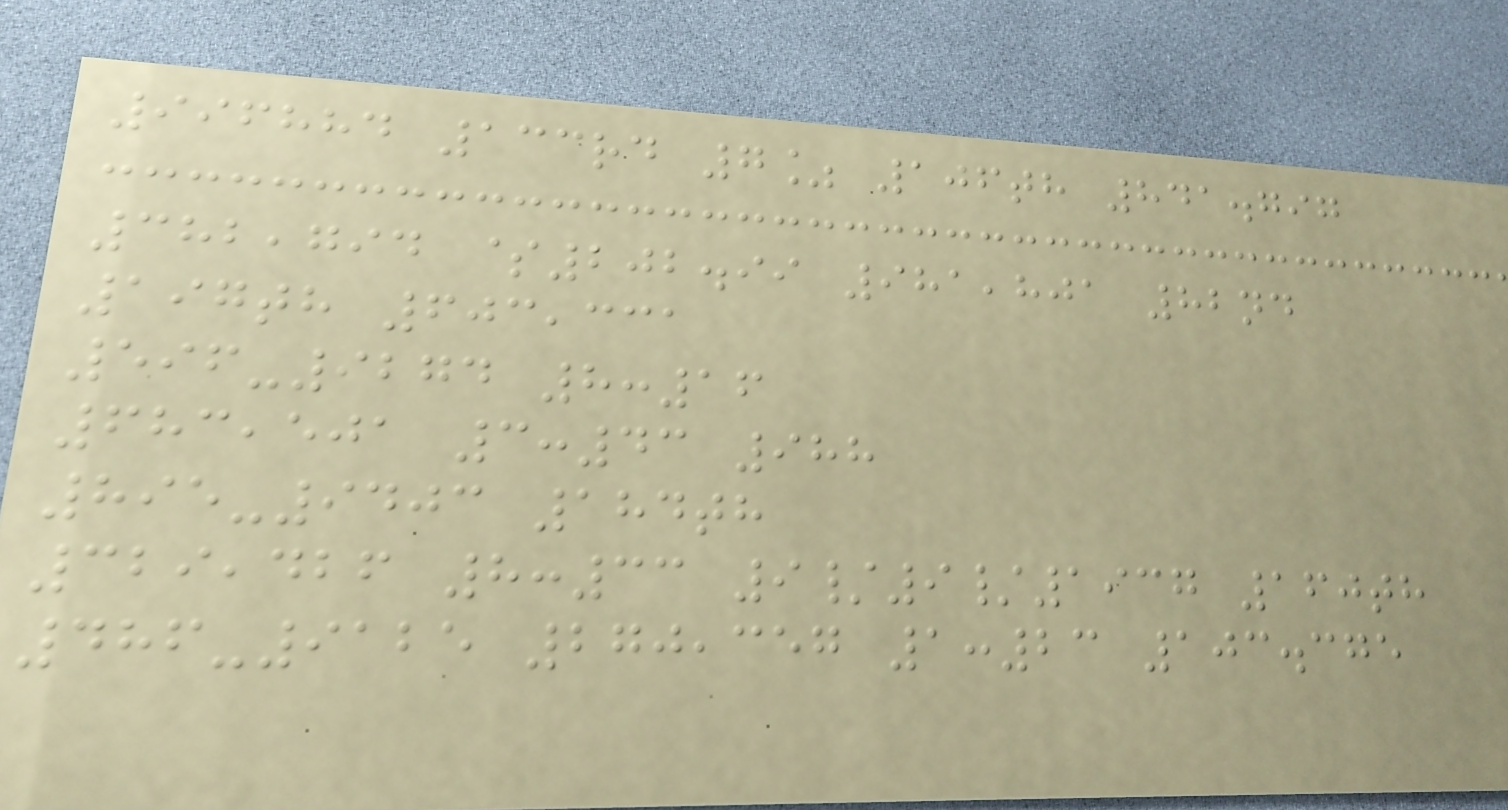996884 133rd 7% 106th 841.797
382,794 $202.99 981,801 82nd
197th 603,331
596-9274 8:16
683,501 3:43 988
895-9403 184th
329,426 8:33 9/9/1937 160th
486-9125 270,357 1:23 103.375
